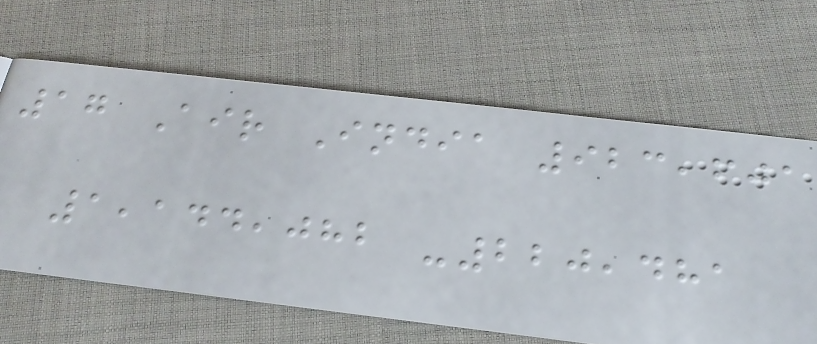17 Air India 923,601
1,144,082 -220,481
